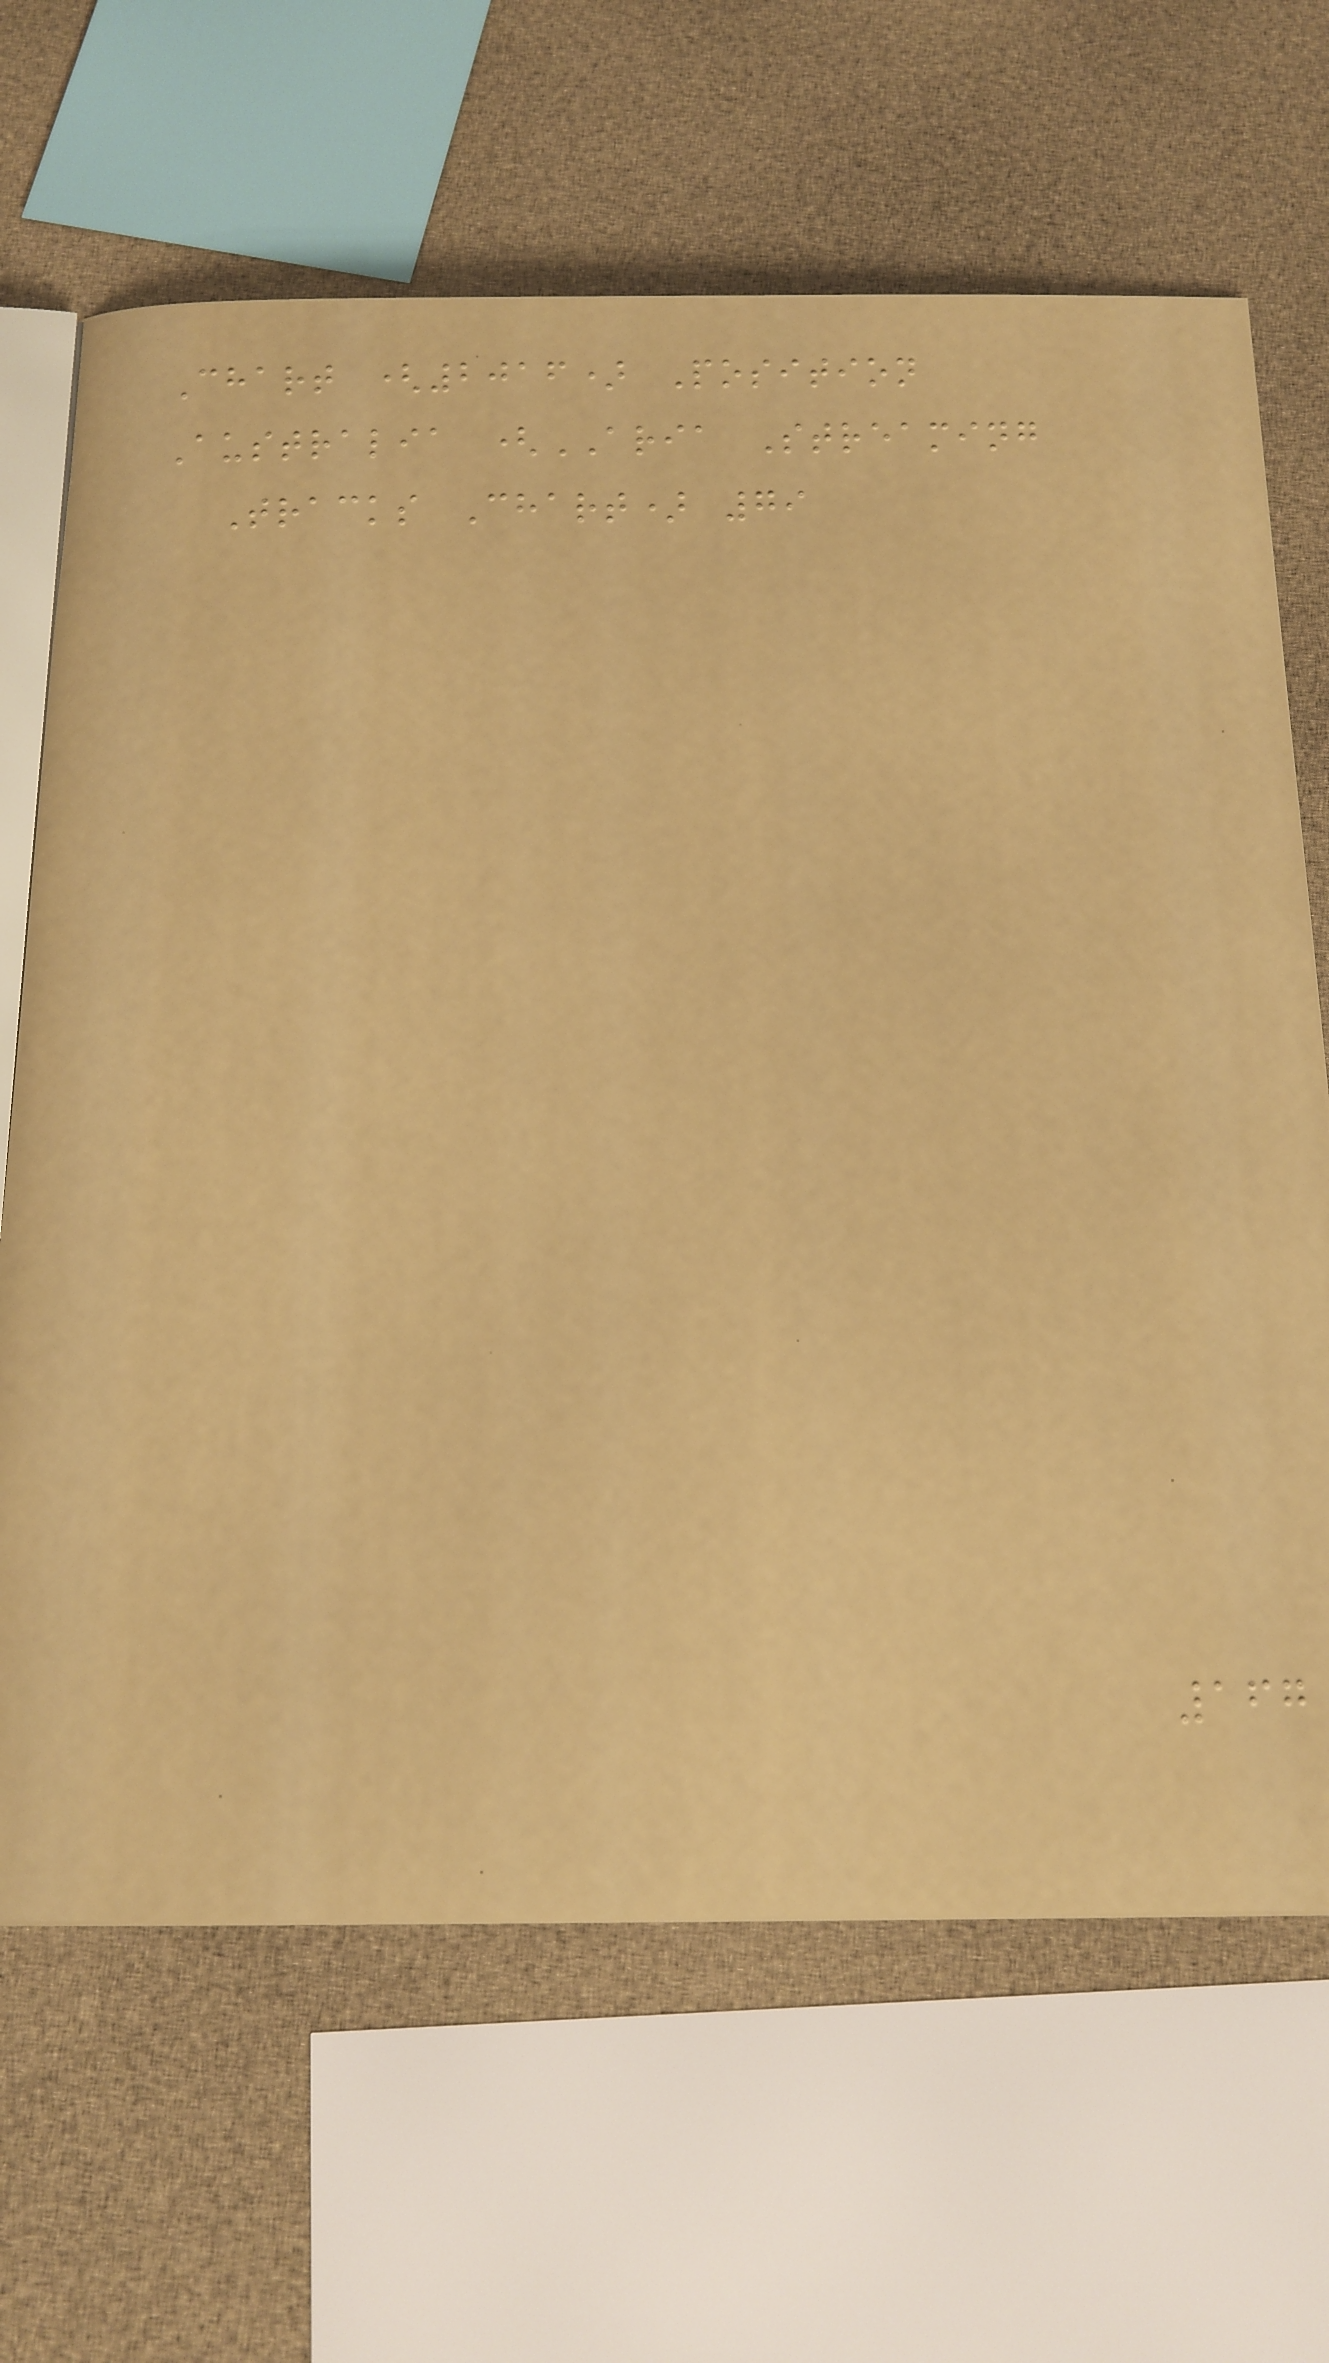Chart (2016) Position
Australia (ARIA Streaming
Tracks Chart) 79
167
